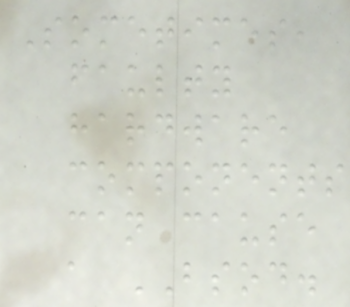Sometimes,
faulty
hardware
components
can cause
a BSOD.
